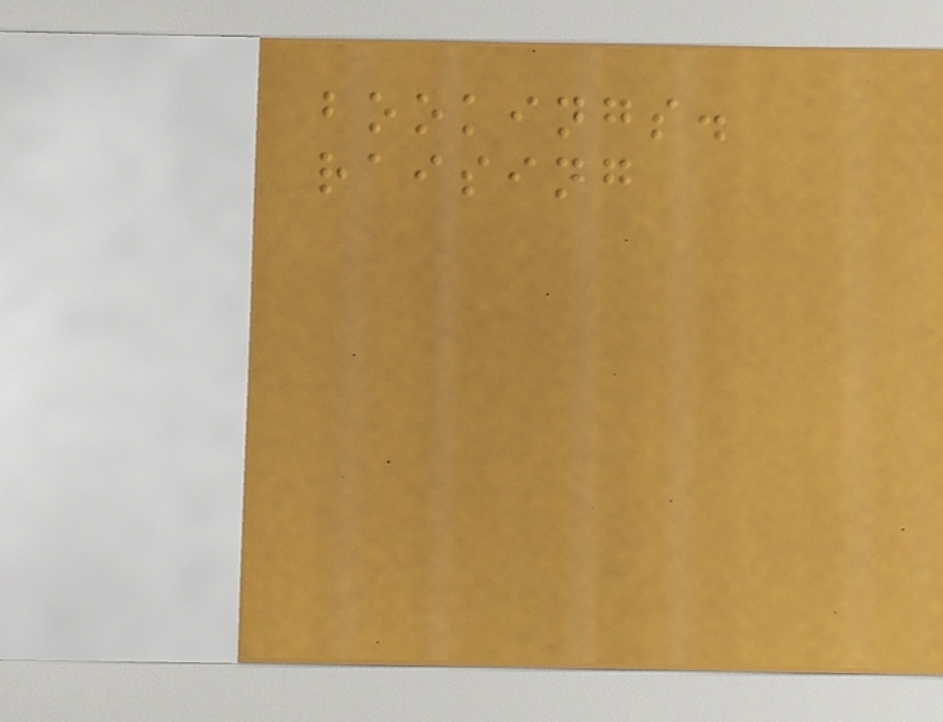bookings.
raising
